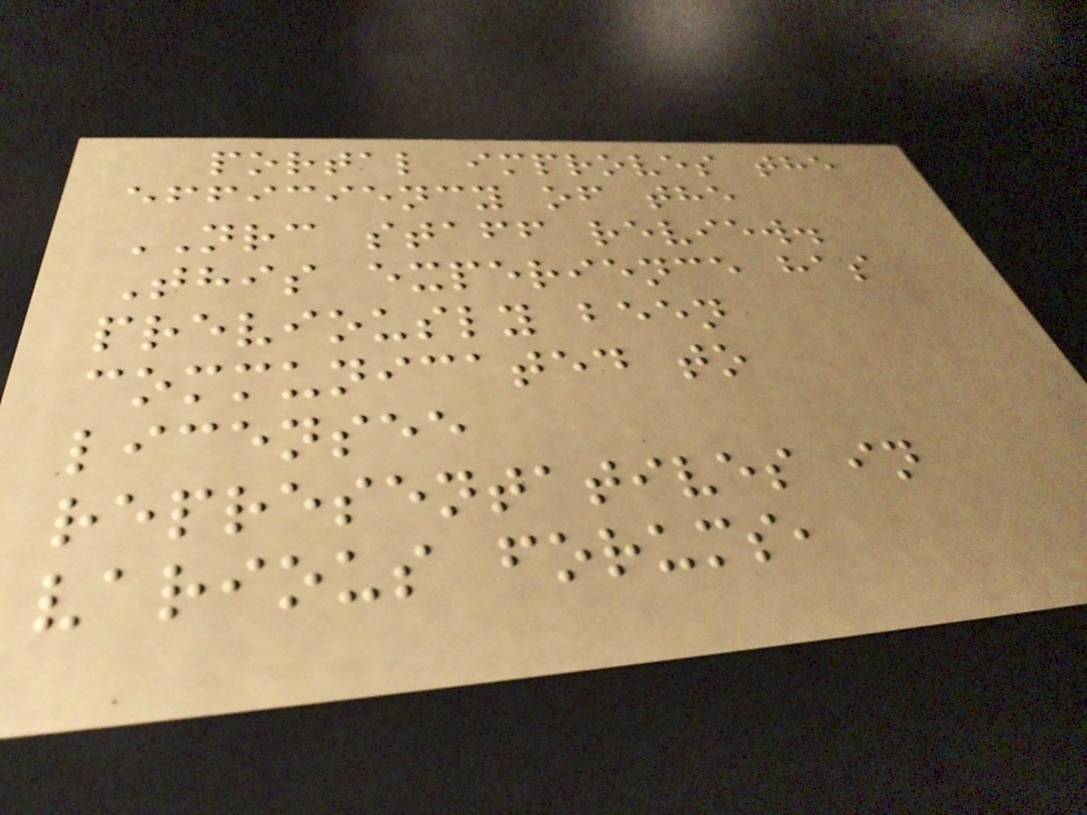portal improves the
efficiency of the
NRC staff review.
This experience has
previously been
communicated to
licensee
representatives in
various forums,
